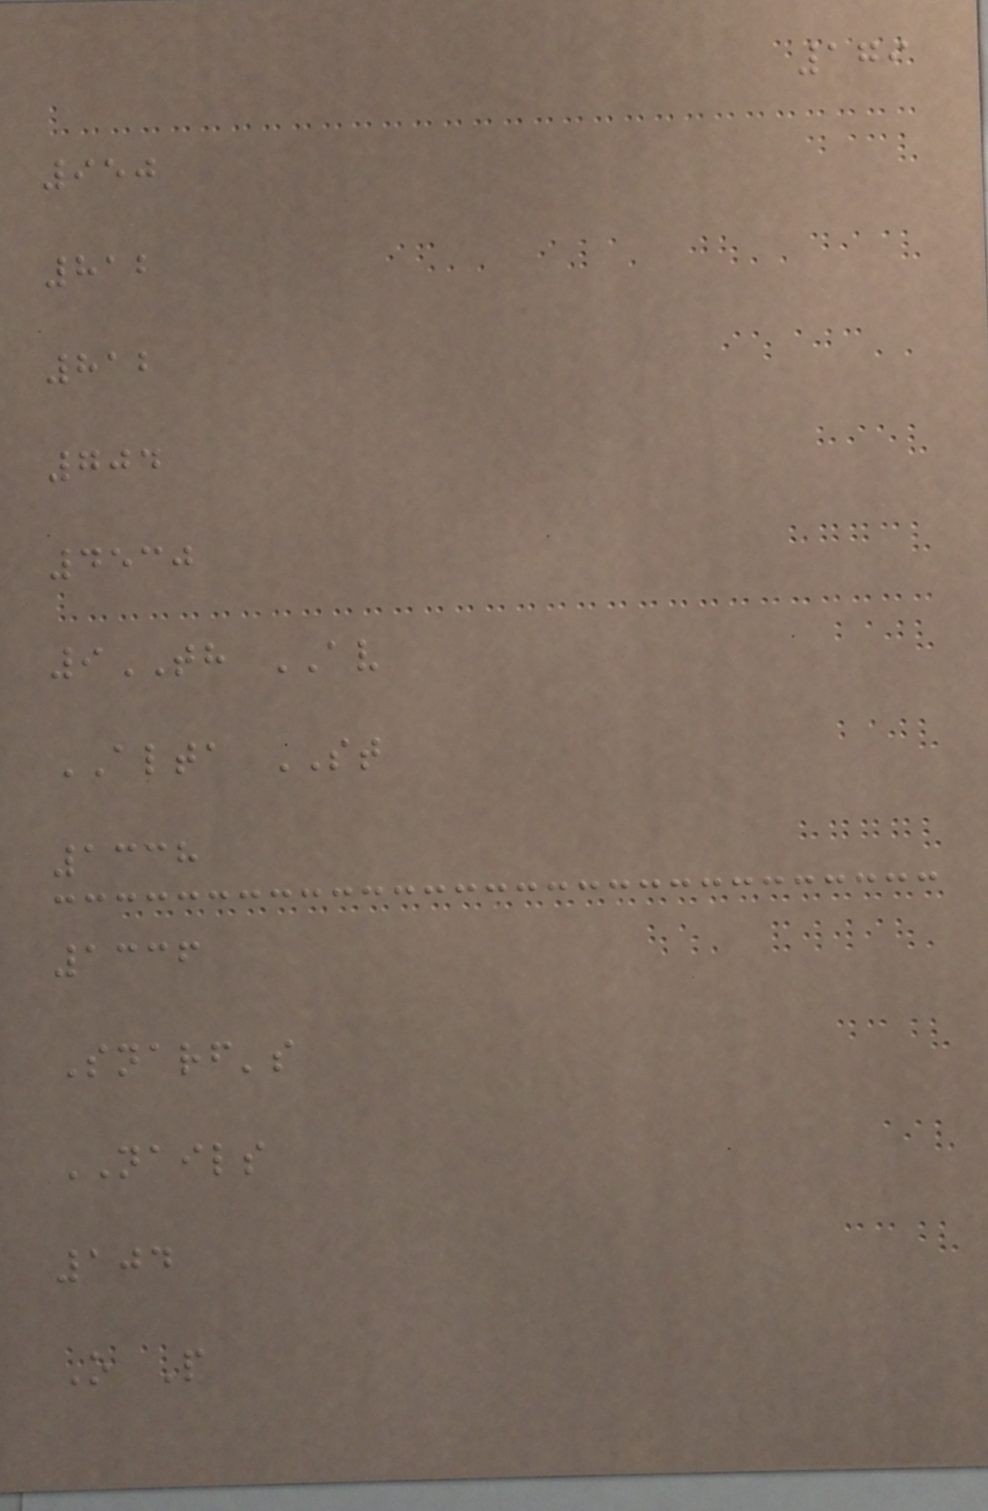179
950
812
812
704
4530
9TH AV
ALTA ST
1338
1336
Snarf's
NAILS
104
O P
